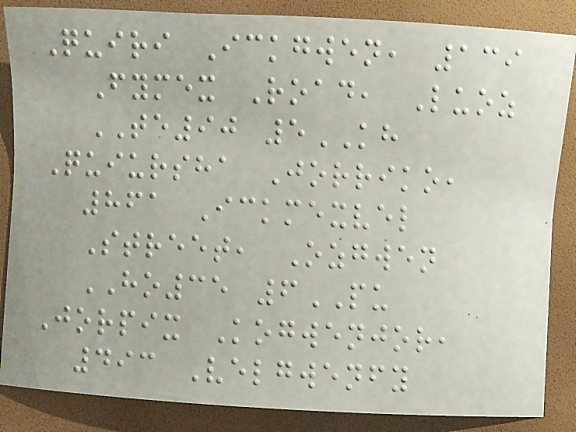Quiri Ickgwen, 139
Fymex Road, Luoz
TE90 5KH
Quiursha Jorriko,
861 Ickmexvel
Street, Ozgwen
HO35 6PU
Jorpix Kogwenjor,
493 Velgwenfy
